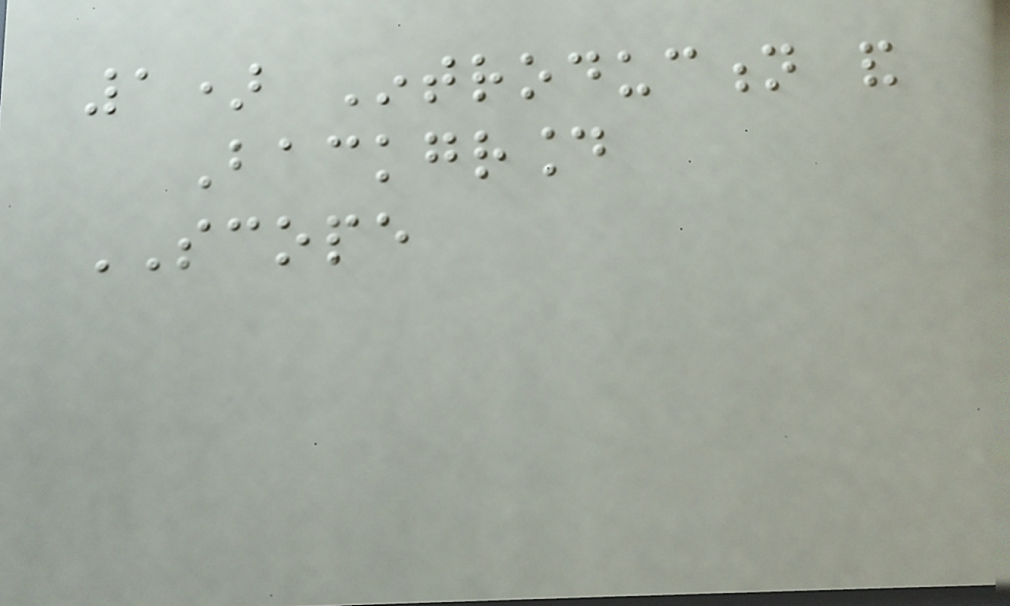1) Introduction and
Background
SCOPE
